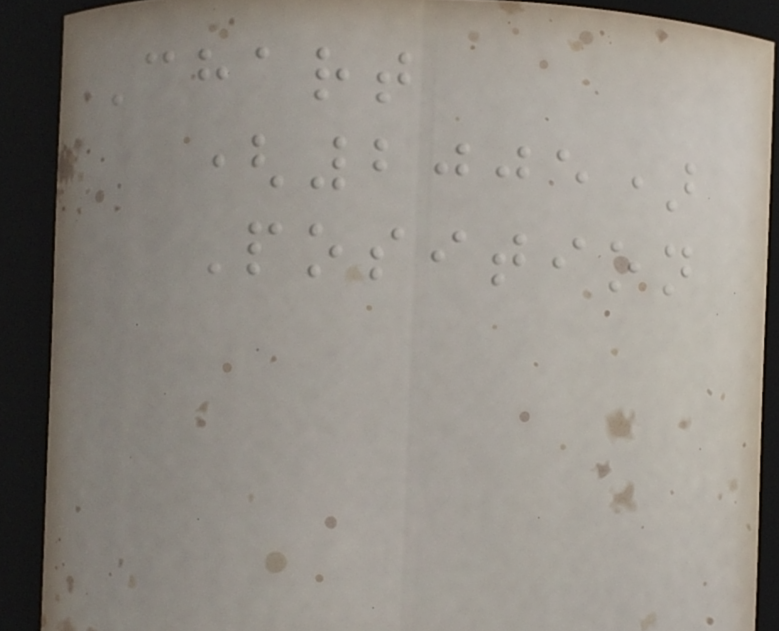Chart
(2005)
Position
